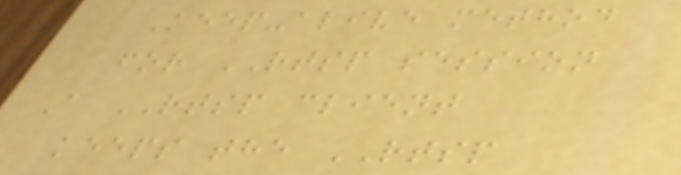Keep-alive method
for RTSP session
A RTSP client
keeps the RTSP
